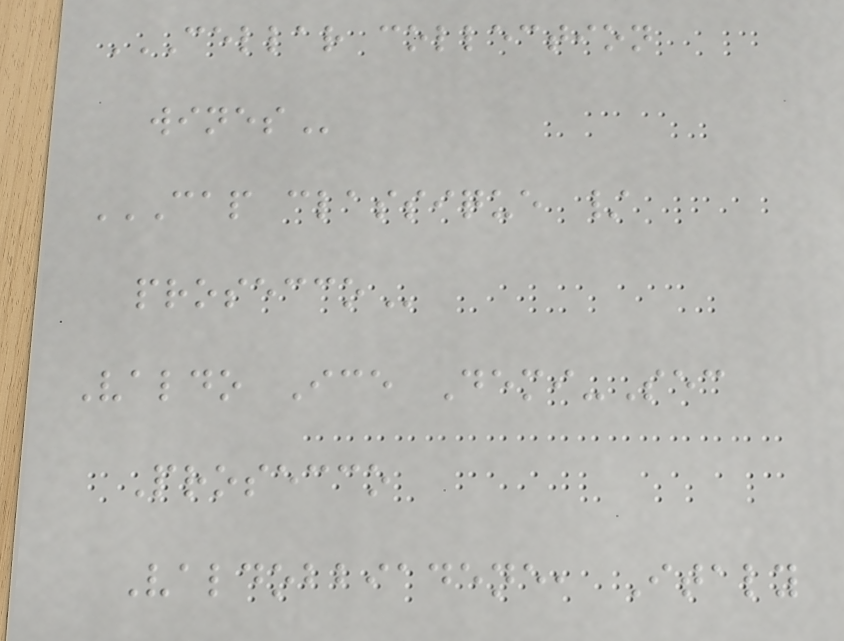CELLAR COLLECTION
WINES
CAP CLASSIQUE /
PROSECCO
Valdo Ice Demi-Sec
Prosecco
Valdobbiadene, Italy
